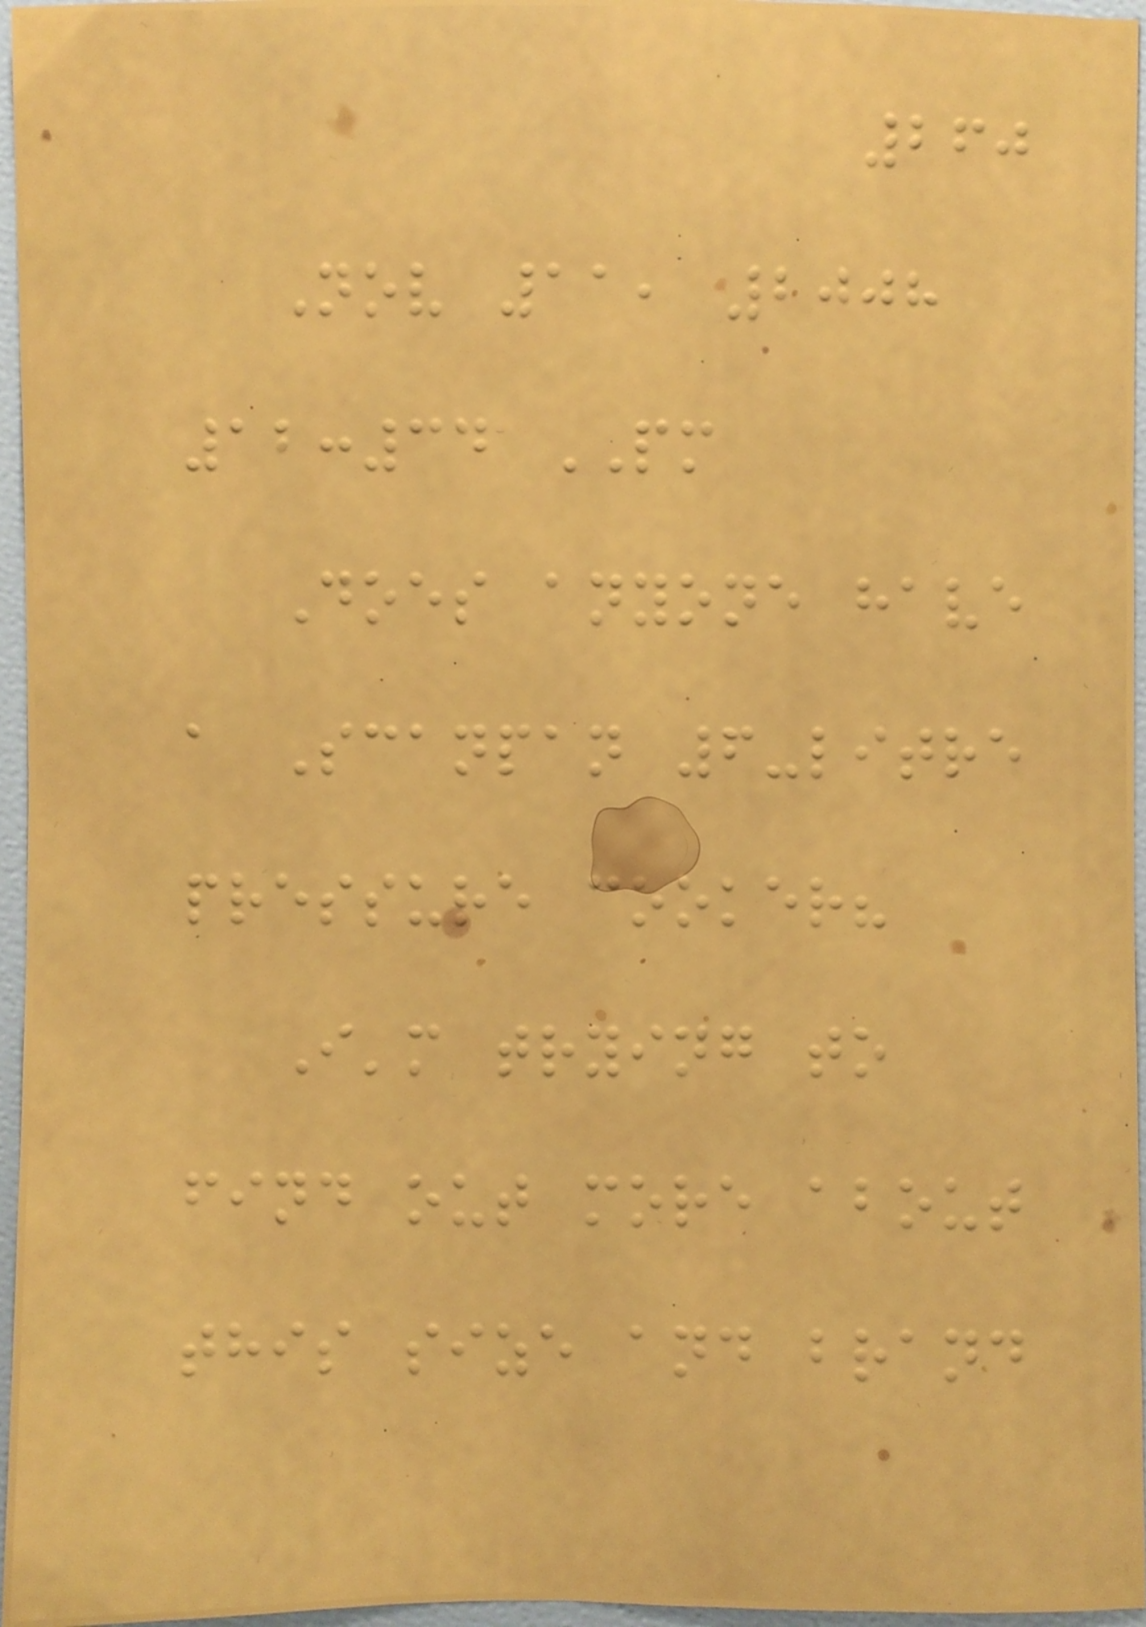260
Nov 11, 2008
12:34 PM
Does anyone have
a Scanpan 6-litre
pressure cooker?
I'm trying to
find out more about
this size and brand
